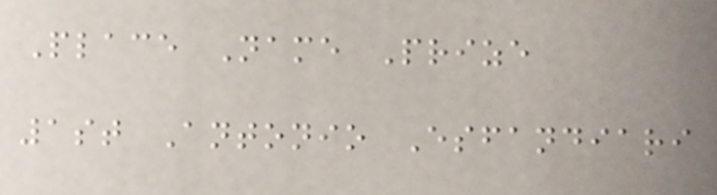Place Name Prize
1st Antonio Esfandiari
